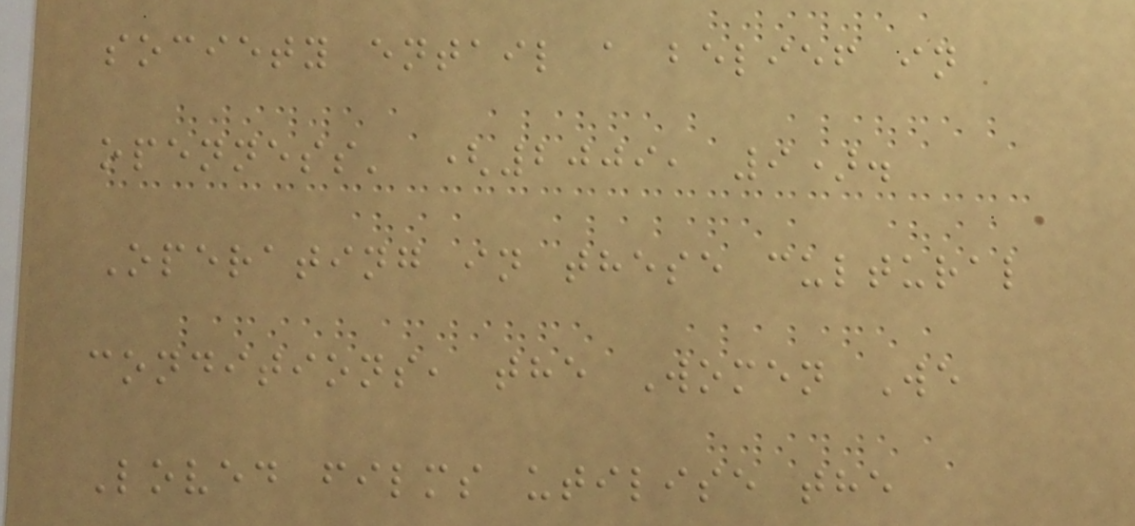society entail a belief in
openness' (2009, 9).
Operating in these cultural
conditions, the Women We
Loved films utilise the
